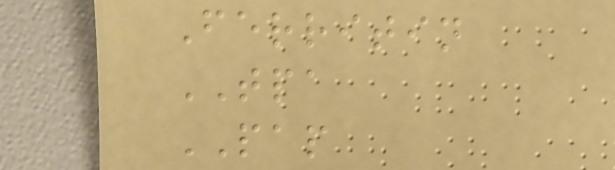Ferritin
TPA
PAP
